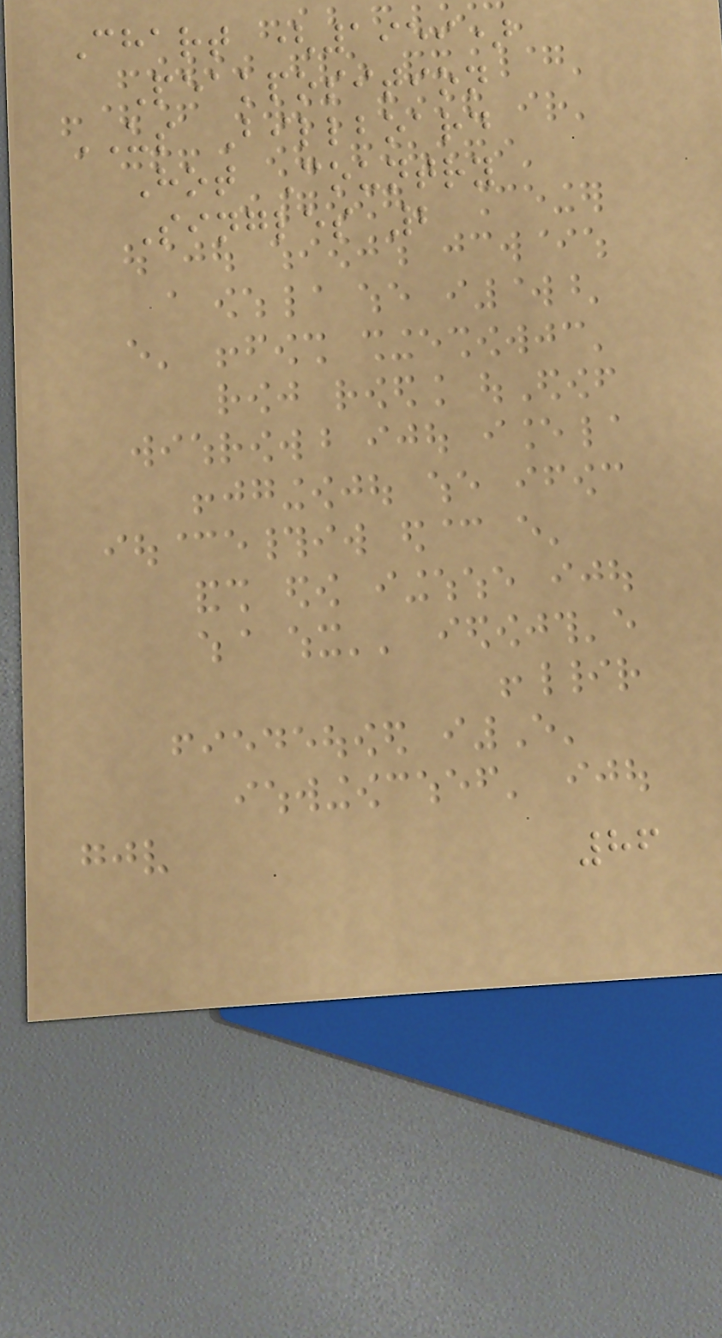Chart (1959)
Peakposition
US Billboard
Hot Country
Singles 2
86
